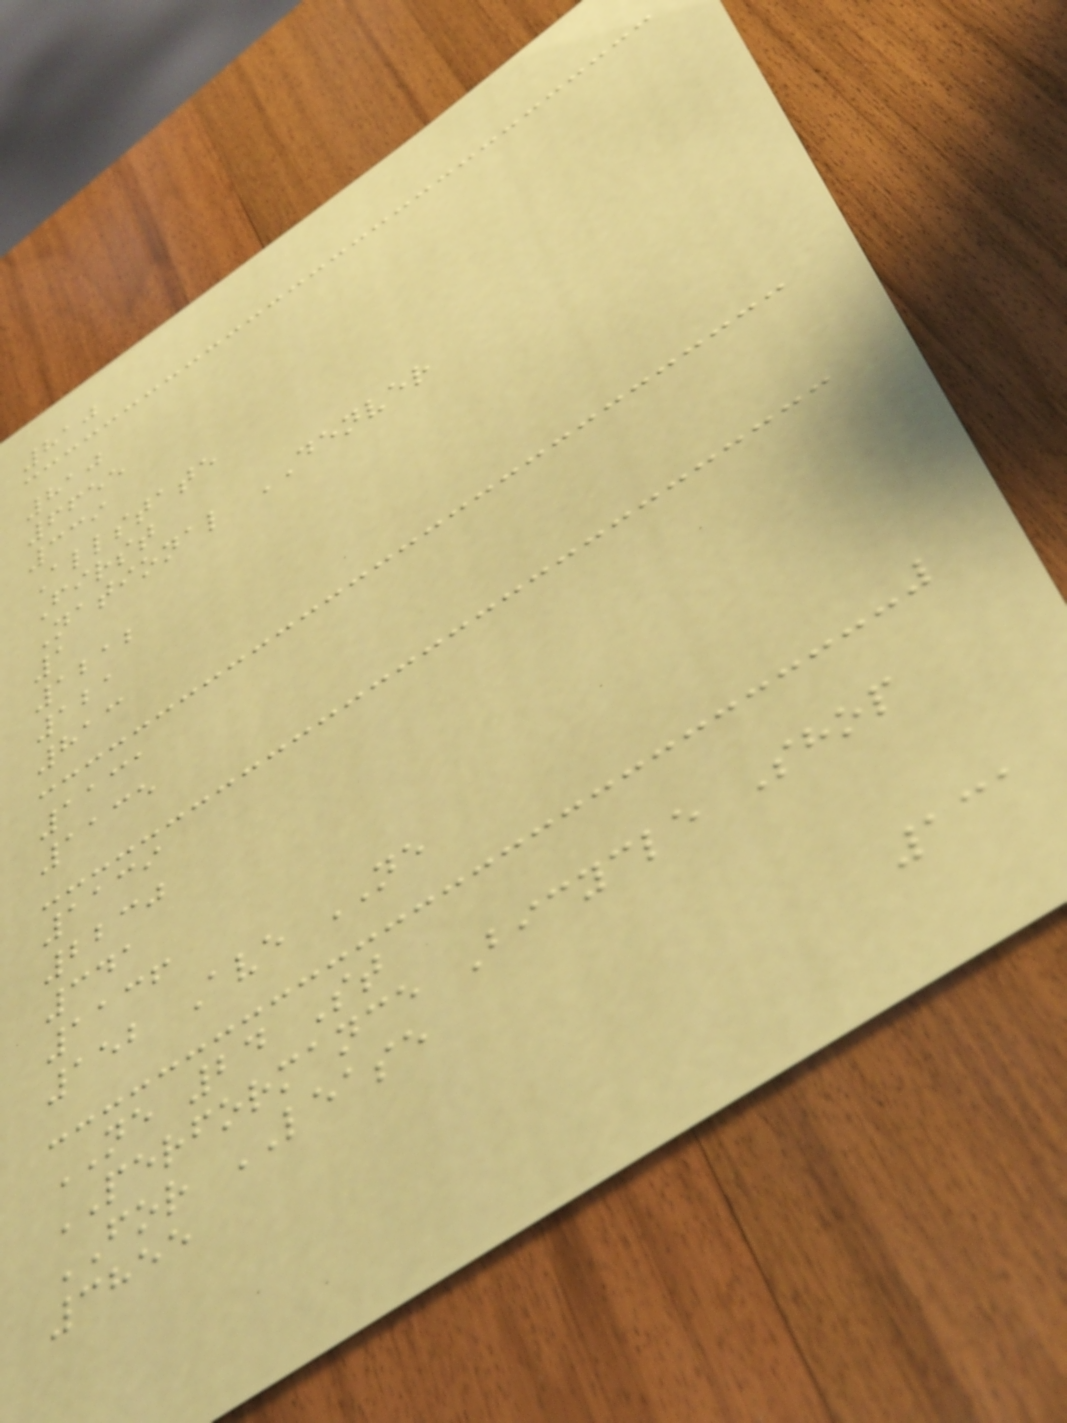810
810
6655
339
Allstate
First
National DENVER
1
1212
121
813
1131
1135
1139
2230
341
1136
152 Ave NE
NE 24 St
PERFORMANCE Bicycle Shop
FOR LEASE
3855
131
